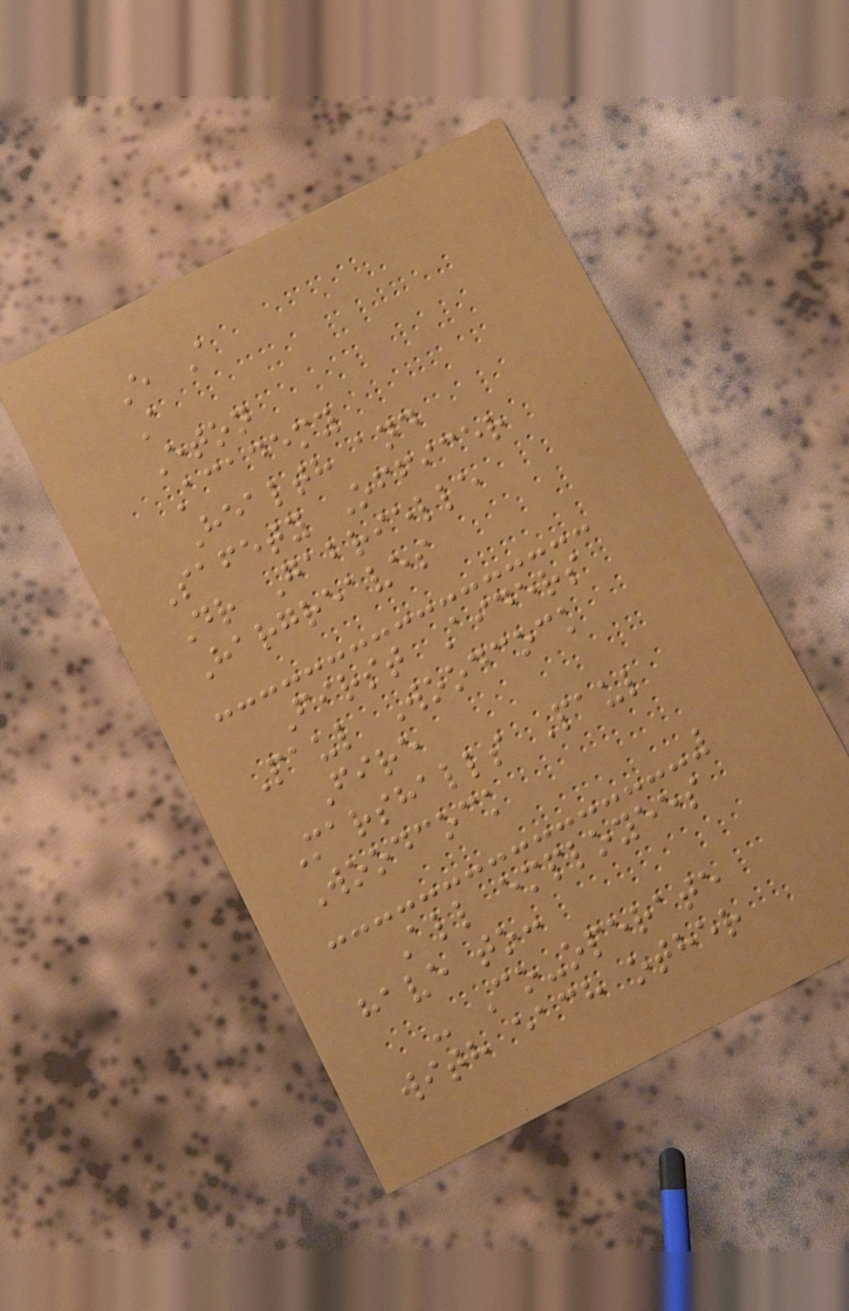E A
A
Eton
Academy
Health and
Safety Officer
Dr Gabrielle
Hargreaves
First Aiders
Paul Woodcock
Fire
Marshalls Paul
Woodcock
All employees
have to:
- Co-operate
with each other
